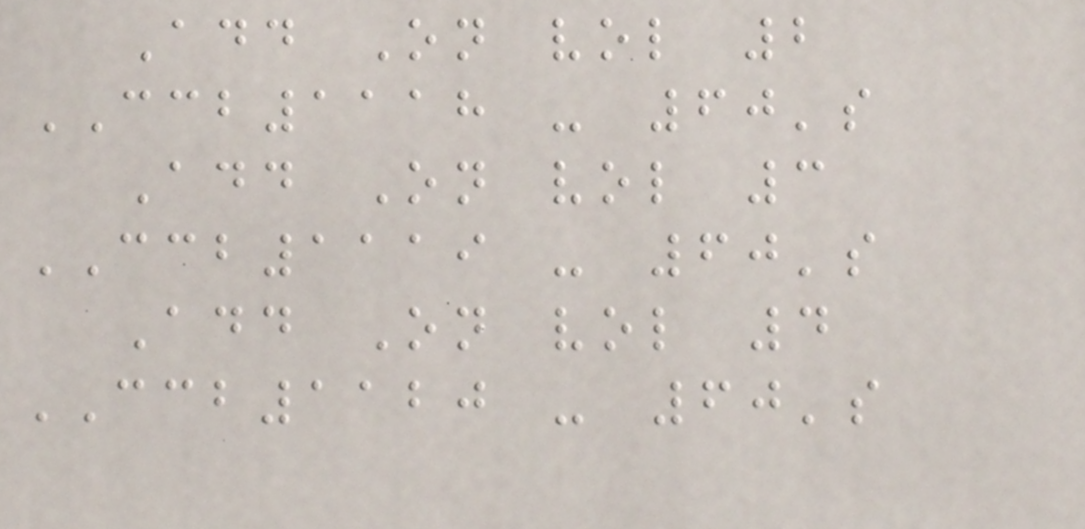Add On vol 2
CCB1118 - 60's
Add On vol 3
CCB1119 - 60's
Add On vol 4
CCB1120 - 60's
